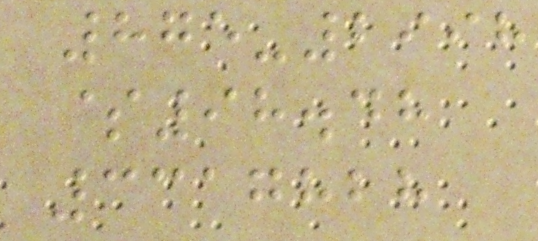875-2998
$98.48
3317828
